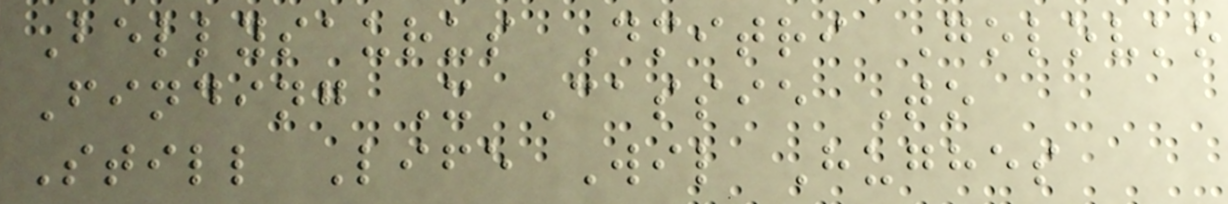Bellysaurus Dmitri Golovko
Finding X Cassie To
Still Life Wil Hughes
